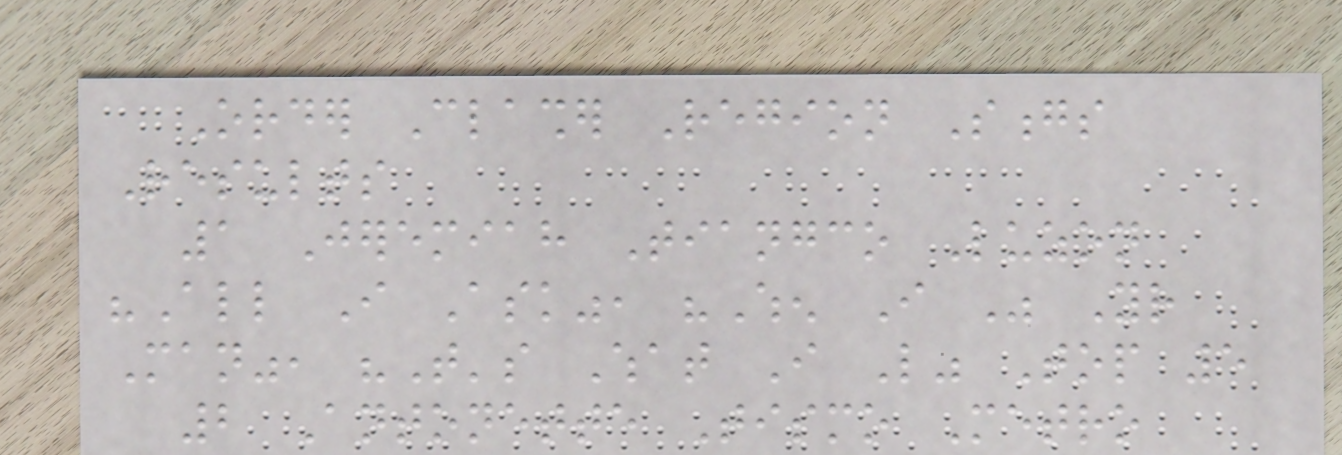Order Clasher Region Songs
Results
1 Jeremiah Tiangco Luzon
"All I Ask", "When I Was Your
Man", "That's What I Like" Top 5
2 Antonette Tismo Metro
